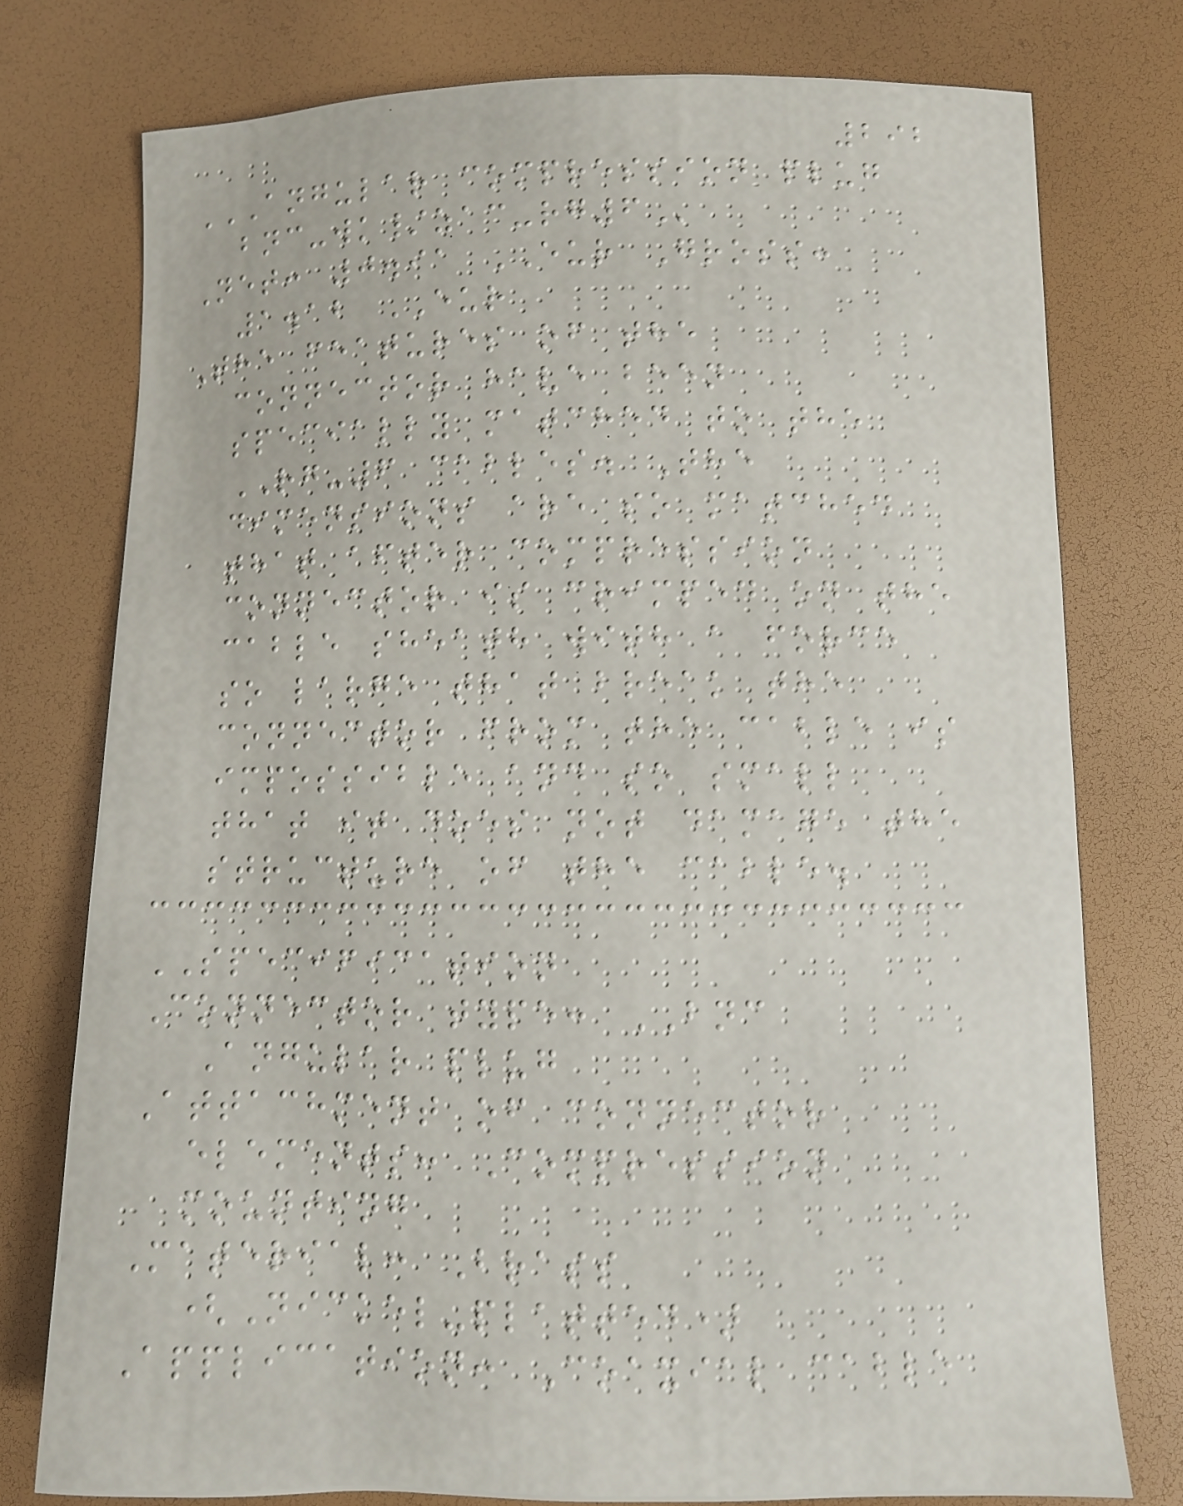292
ANGULAR COMPRESSION PLUG
BNC-WK/ZAC-RG6
Net: 0.91 EUR Gross:
1.12 EUR
The features of the
connector have been
specially matched to the
RG-6 cables. The
dimensions are so matched
that after compression
connector is crimped on the
cable sheath with a force
so large that break the
connector from the cable is
impossible and so small
that it does not damage the
structure of the cable.
SPECIFICATION
Connector type: BNC
Angular plug
Attachment of connector
elements: Compression
mounting
Material: Brass
(Nickel-platted)
Application: Coaxial cable
